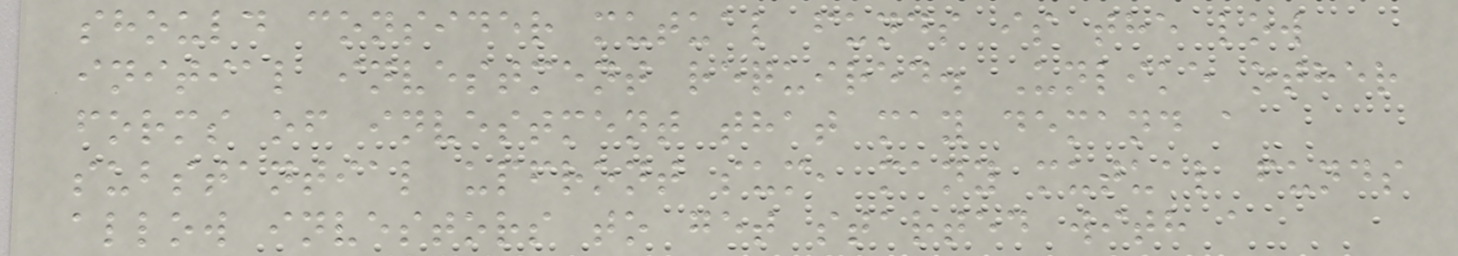should consider mutual funds is the low
initial investment required. Unlike other
forms of investment that may demand a
substantial upfront sum, many mutual funds
allow investors to get started with a
